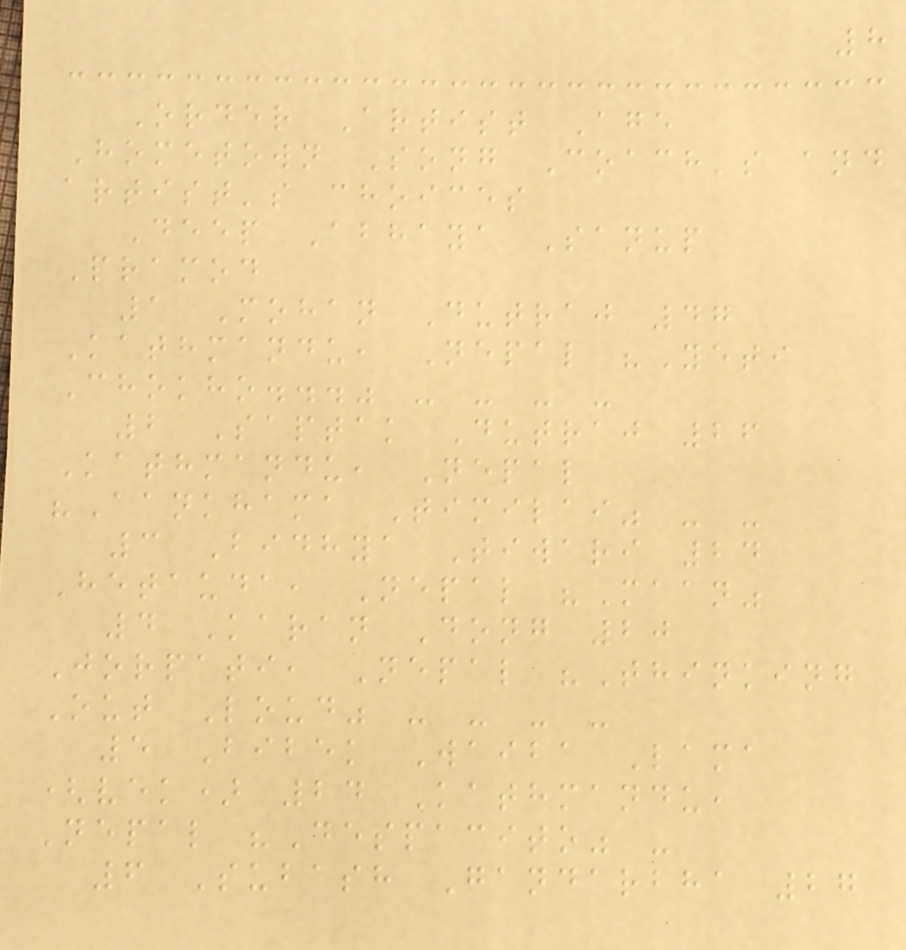8
Order Artist Age
Hometown Song Coach's and
artist's choices
Deep Abhaya Sanup
Pramod
1 Mohan Dutraj 47
Kathmandu, Nepal "Yeti
Chokho..." - - - -
2 Saptak Dutraj 26
Kathmandu, Nepal
"Aankhama Timilai" - -
3 Bidhya Tiwari 24
Hetauda, Nepal "Maan"
4 Karan Dong 20
Jorpati, Nepal "Thinking
Out Loud" - - - -
5 Bibek Waiba Lama
(vek) 24 Kathmandu,
Nepal "Despacito" -
6 Subash Gandarbha 27
